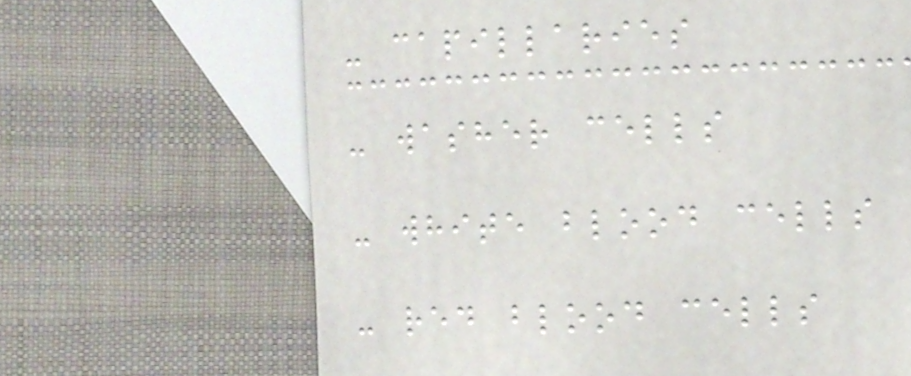- capillaries
- washer cells
- white blood cells
- red blood cells
